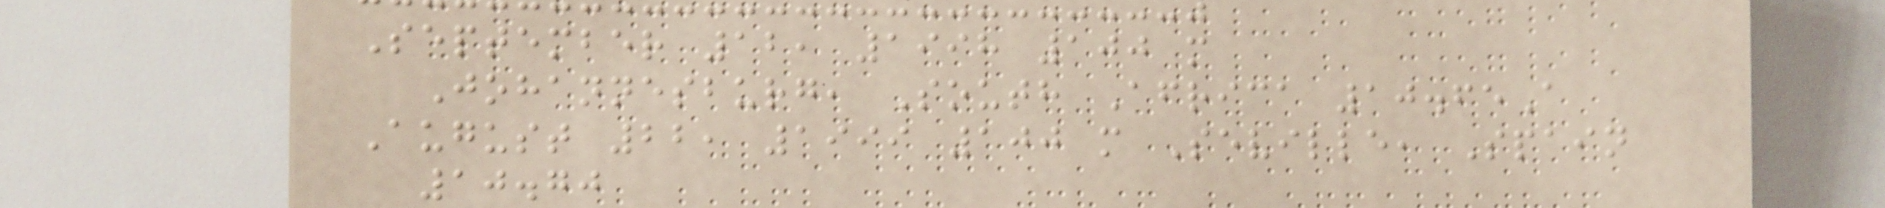September 12, 1998 100 m
Johannesburg, South Africa 10.65A
August 22, 1999 100 m Seville, Spain
10.70
